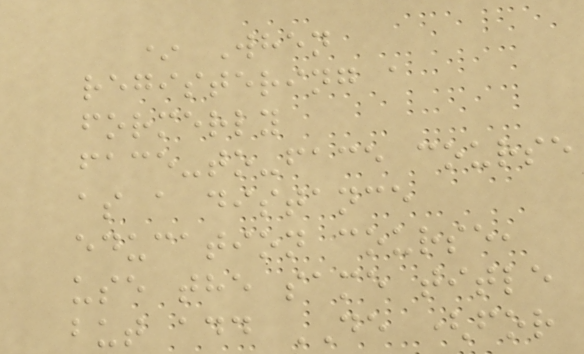* When
registering a
formerly
face-to-face course
as a distance
education course,
use the same title
but add DE (for
